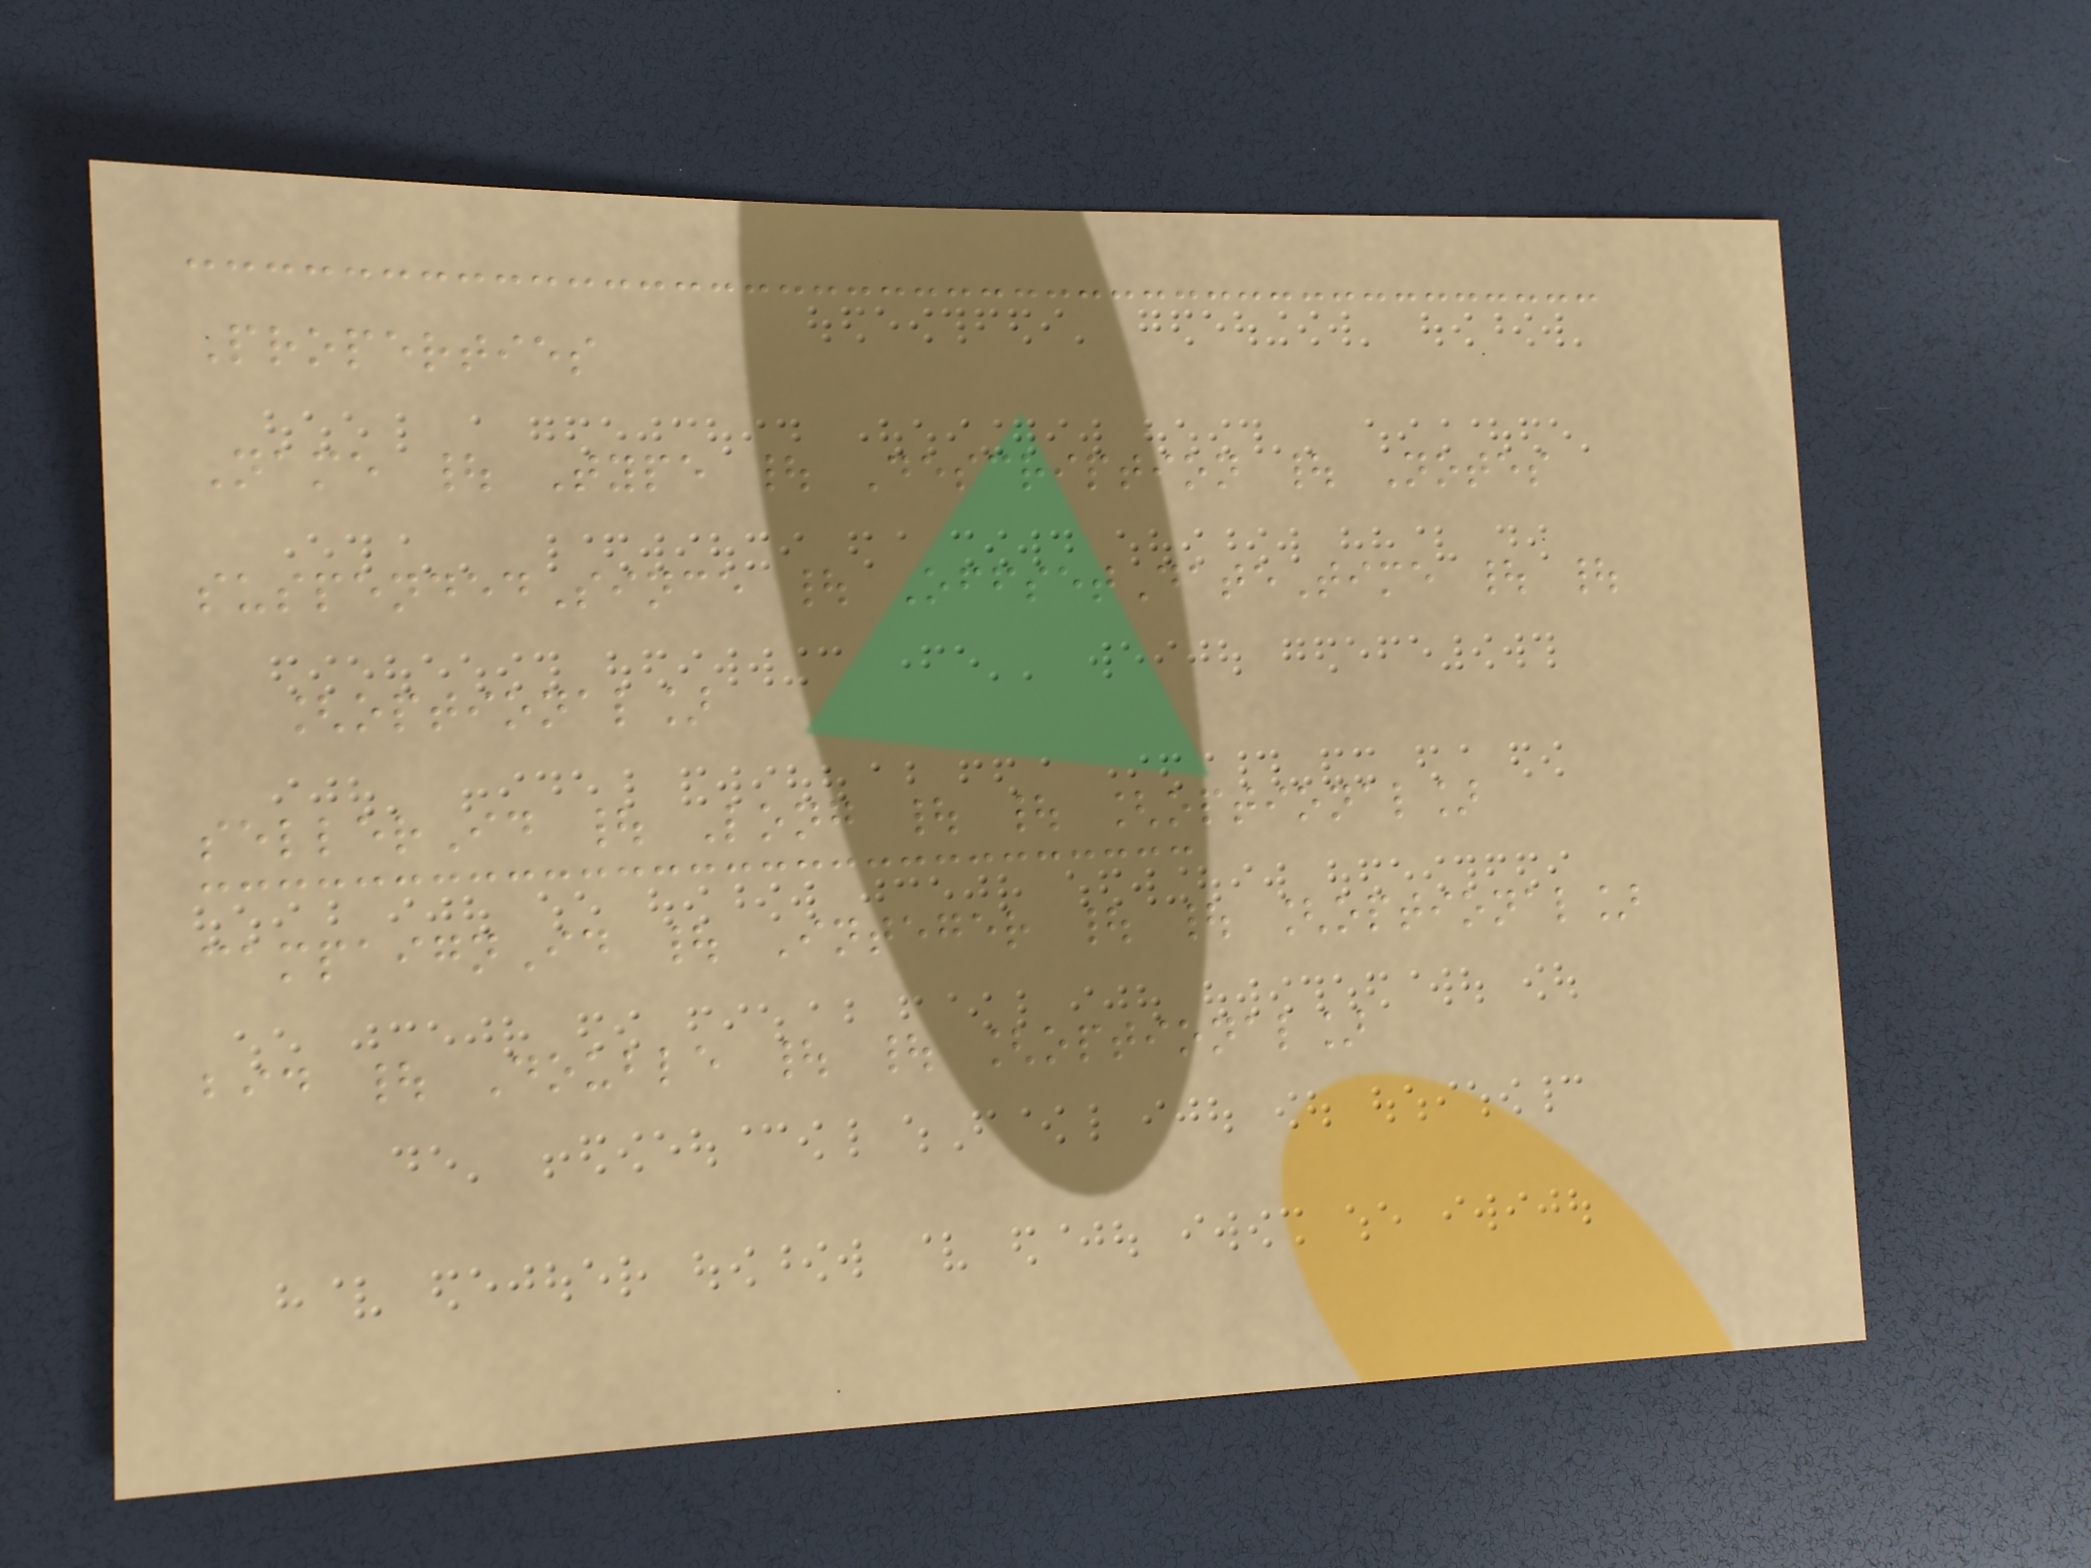Properties
Name | Type | Description | Notes
suspendedSince | OffsetDateTime | |
[optional]
sellerId | Long | | [optional]
campaignId | Integer | | [optional]
bid | Double | | [optional]
